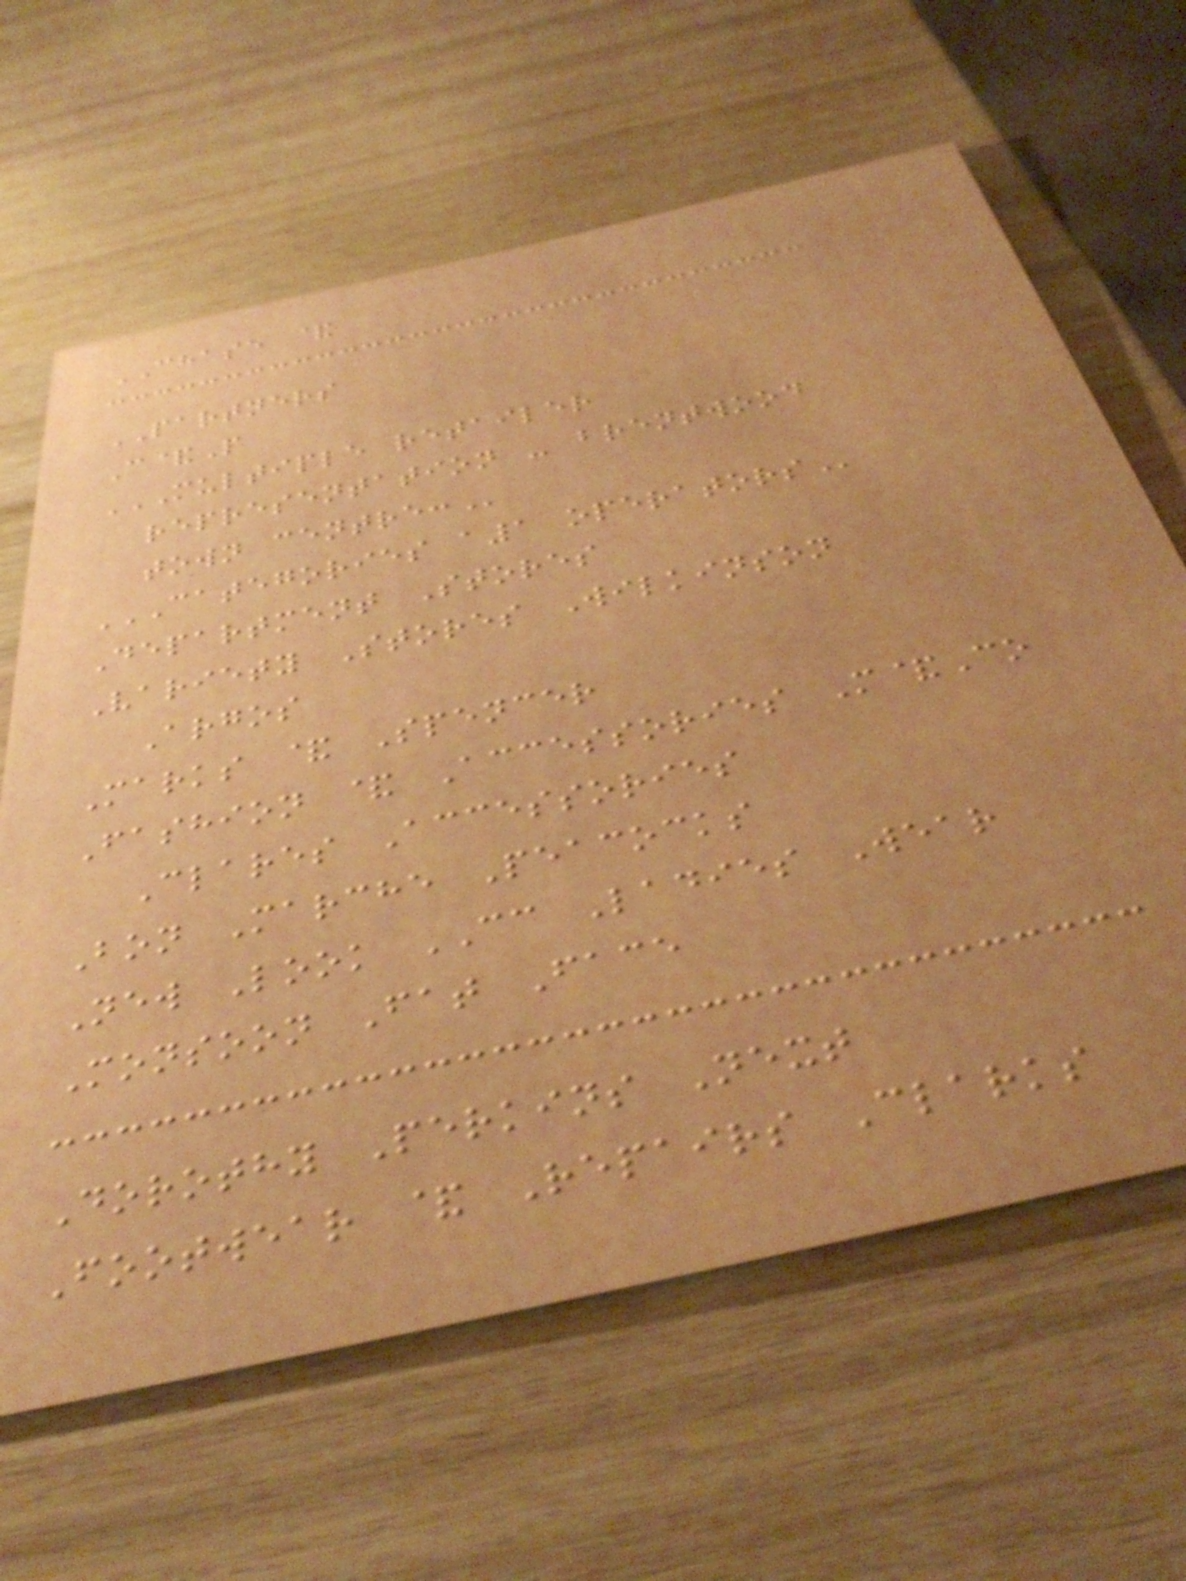CHASE &
PARTNERS
C&P
MULTIPLE RETAILER
REPRESENTATION - BRENTWOOD
TOWN CENTRE:
CATEGORIES A1 OPERATORS
Department Stores
Variety Stores Wilkinson
Argos
Marks & Spencer
Fashion & Accessories M&Co
Clares Accessories
Bon Marche Peacocks
New Look CC Ladies Wear
Monsoon Fat Face
Dorothy Perkins Next
Footwear & Repairs Clarks
